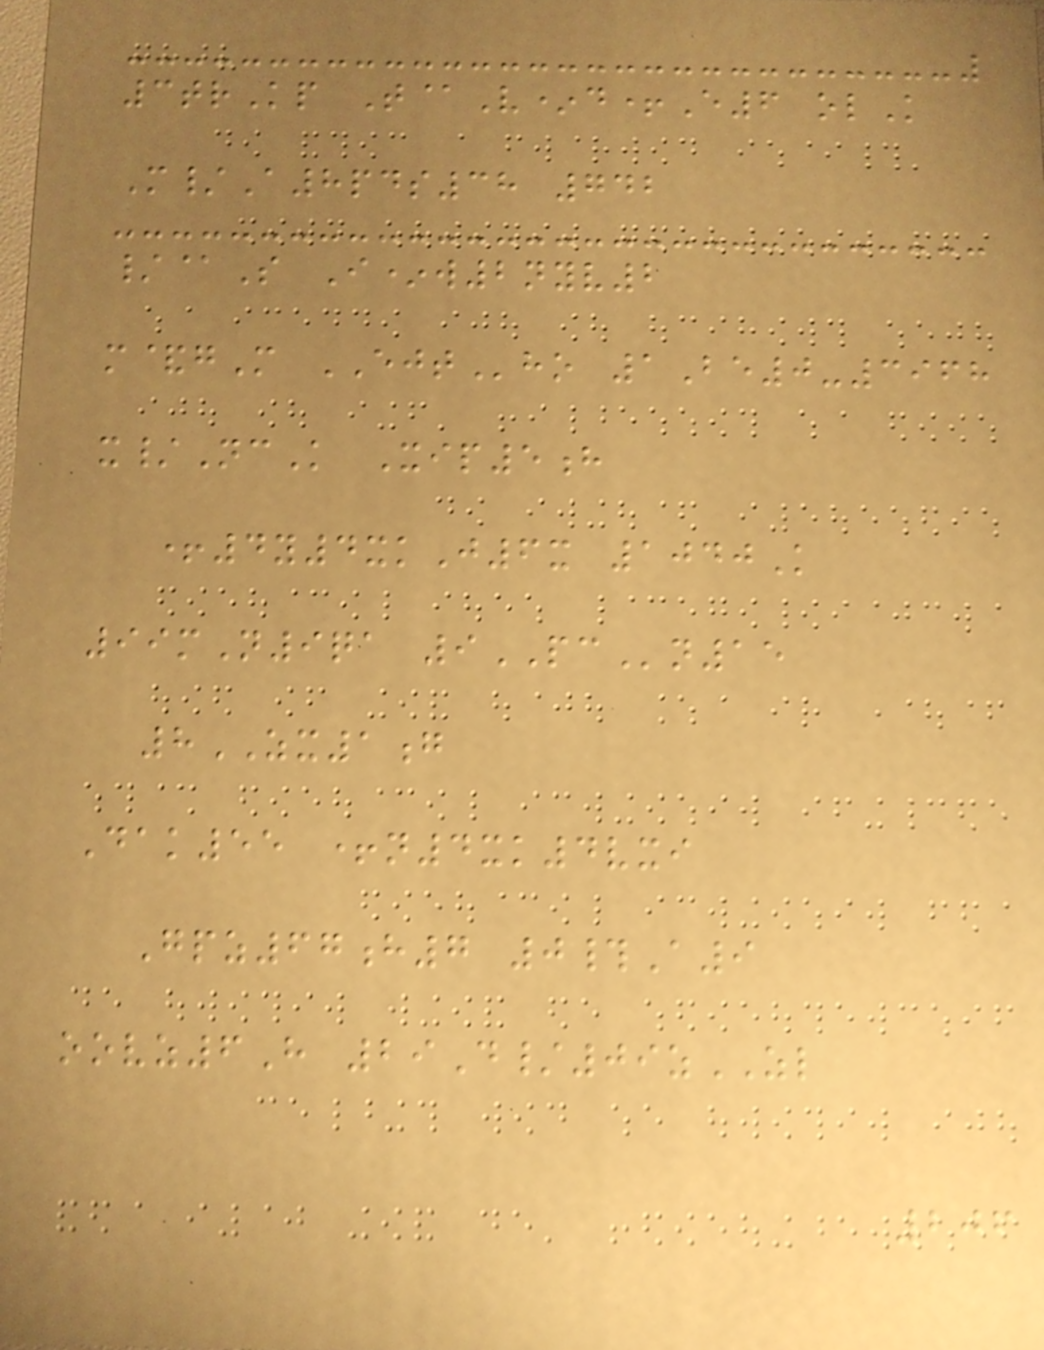3trKp T@V*d+E6 olK
M/A8pds38 742
/@S I*w2nyv2
m&gM EJTho 1Be0-3968
x/NcK Xip5h
+4y4xkJ6x 1040K
99mN9qa 9PCn15
8ZX1g
Dak55 +n4xk4vxi
Gpz67h7 0#A9
oovz6H 29D/09zZL
206
